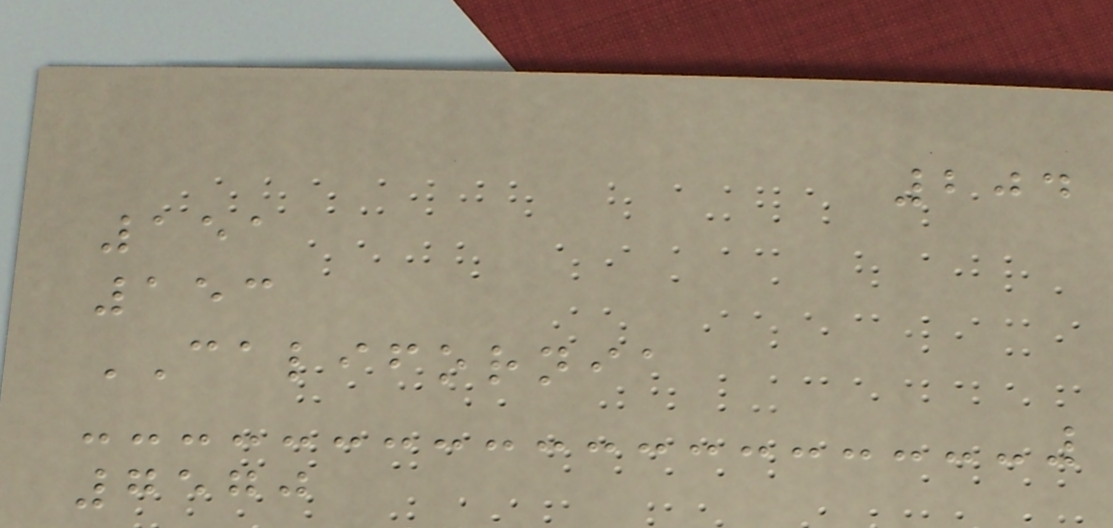204
151
153
CALIFORNIA
7570
